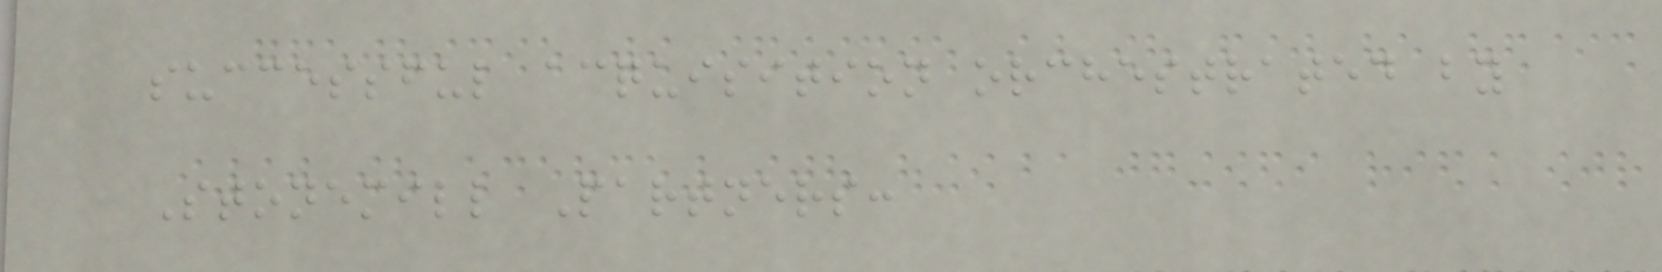successful acquisition orchestrated by
Stonemill Partners:
